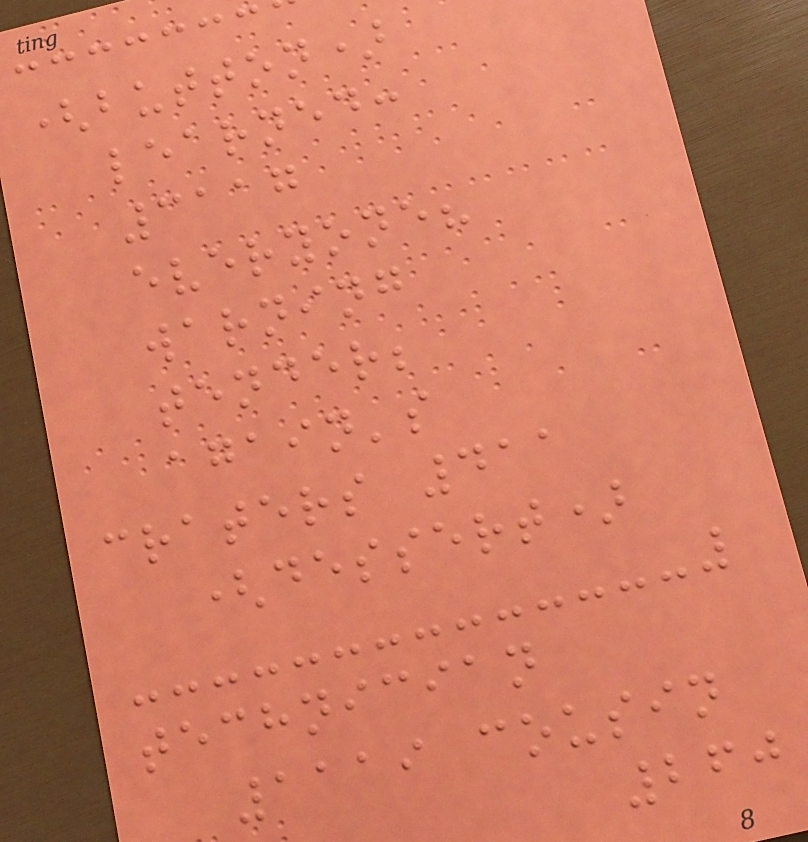(button)
learned:
3117
everyone?
warning
tender;
again's
craters 411
(dessert)
technician
1119 cousin
260
